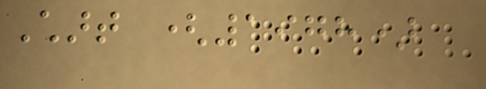Chart (1978)
